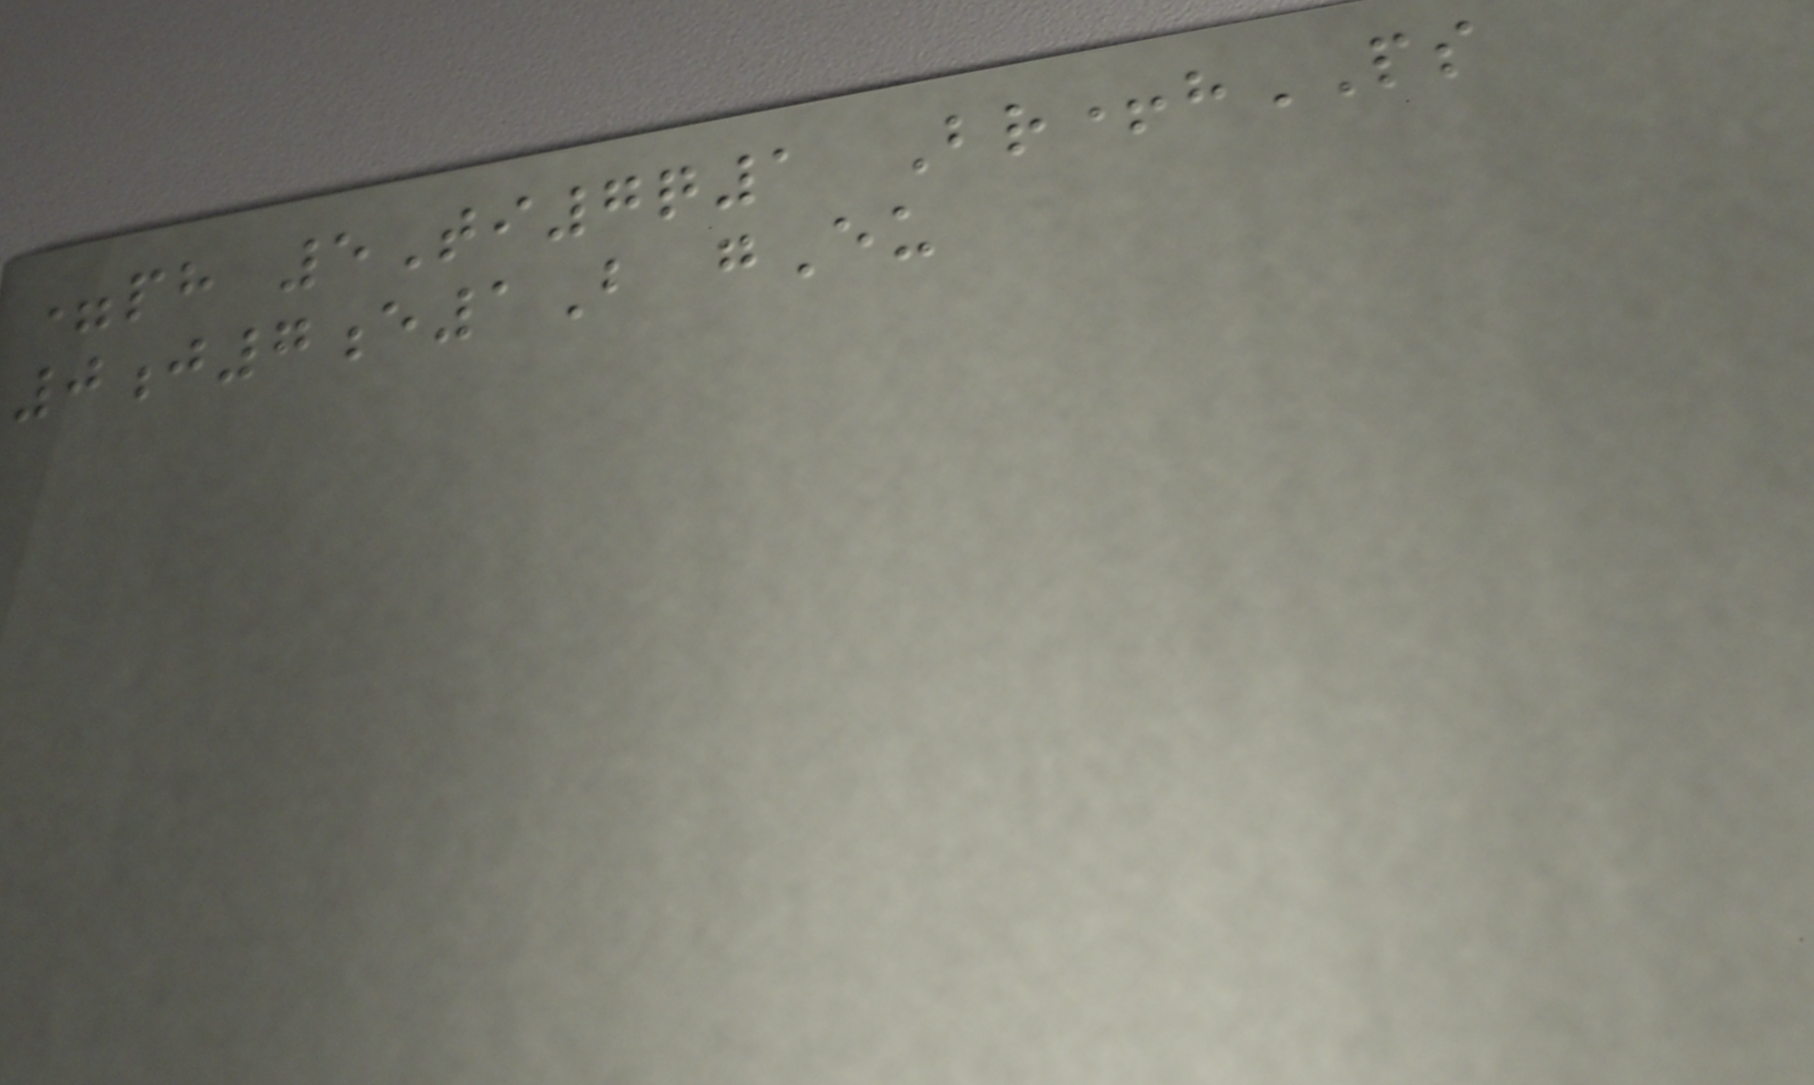=ph 5Ti7q1 Br+hPS
0j7e1B gEu
